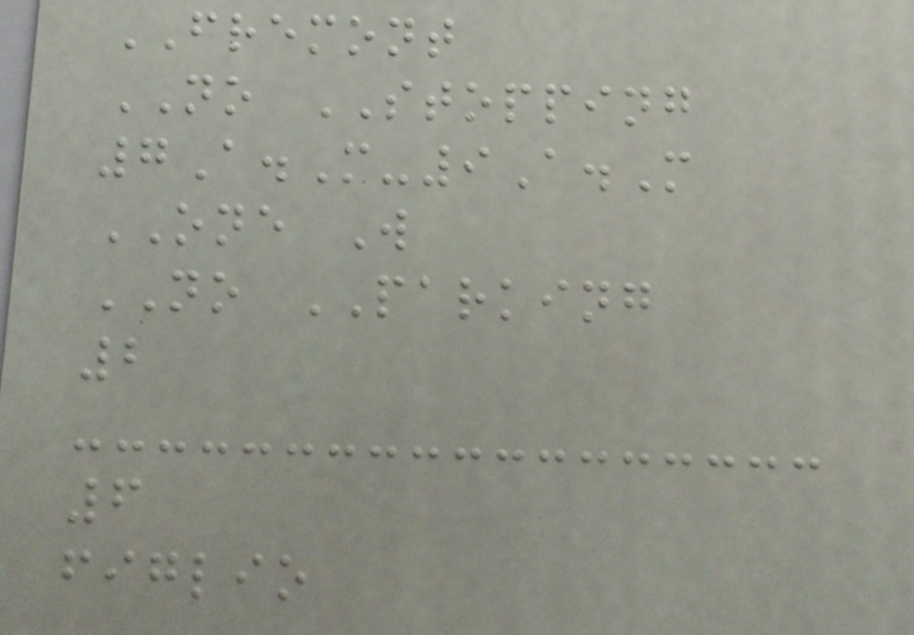FREMONT
NO STOPPING
7A.M-9A.M
ONE W
NO PARKING
2
6
figlio
